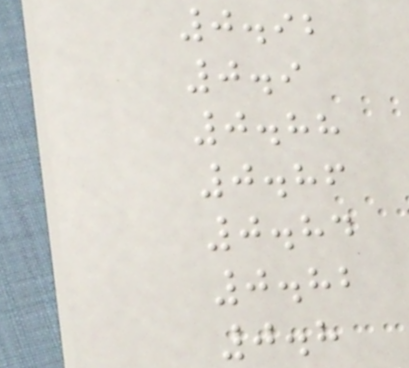0.92
0.9
0.88
0.86
0.84
0.82
0.8
